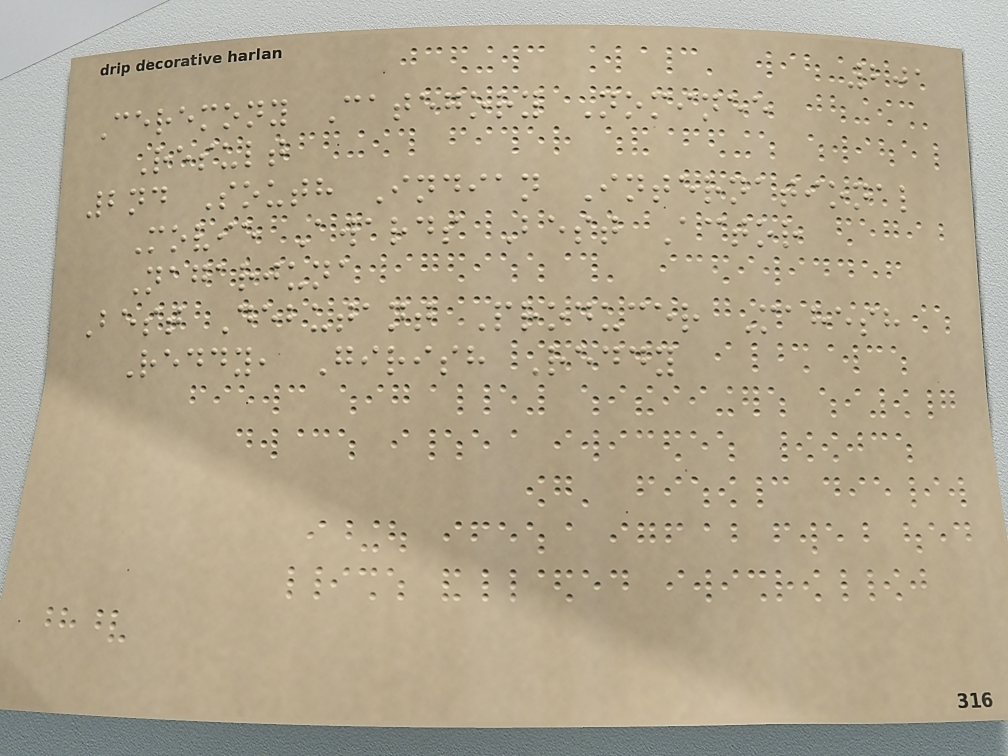201
Ceremony Category Nominee
Result
2nd South Indian International
Movie Awards Best Actor
Nagarjuna
Best Debutant Producer Mahesh
Reddy, Girish Reddy
